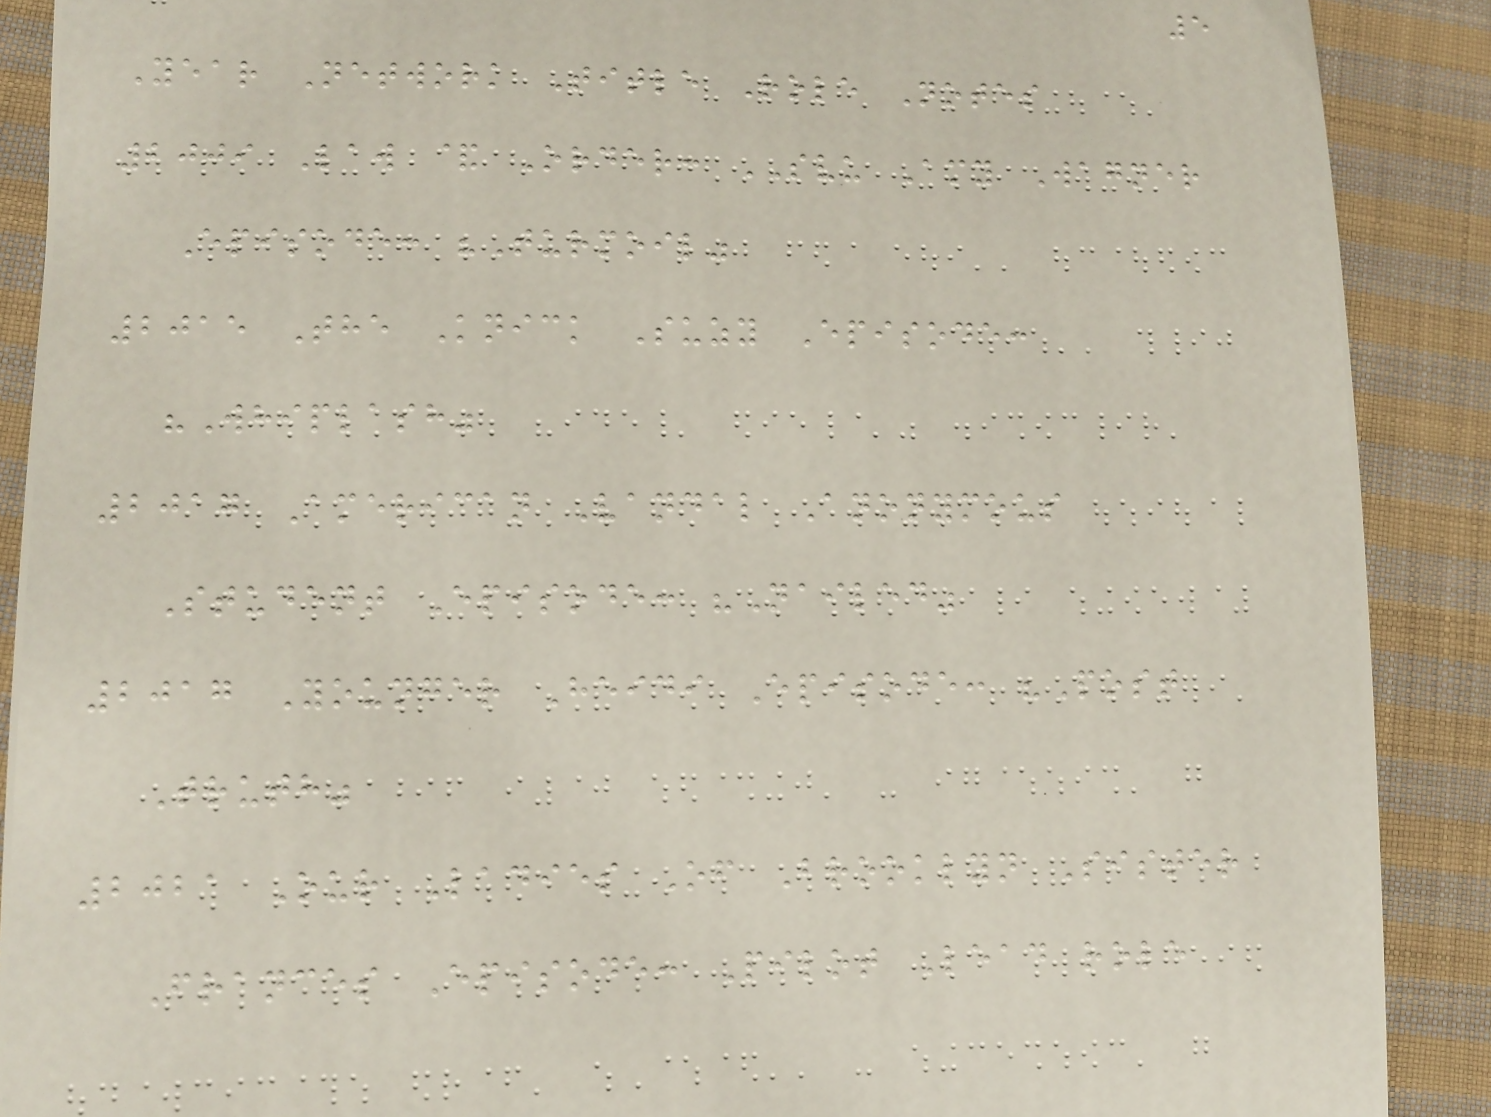5
Year Network Title Role Notes
2009 Law & Order: SVU Amy Wagner
Episode: "Turmoil"
2015 The Knick Suzy Episode:
"Whiplash"
2017 American Vandal Anonymous
Student Episode: "Nailed"
2017 Younger Heidi Episode: "Post
Truth"
2021 Our Ladies Of Brooklyn Sister
Frances Episode: Pilot Lead role
